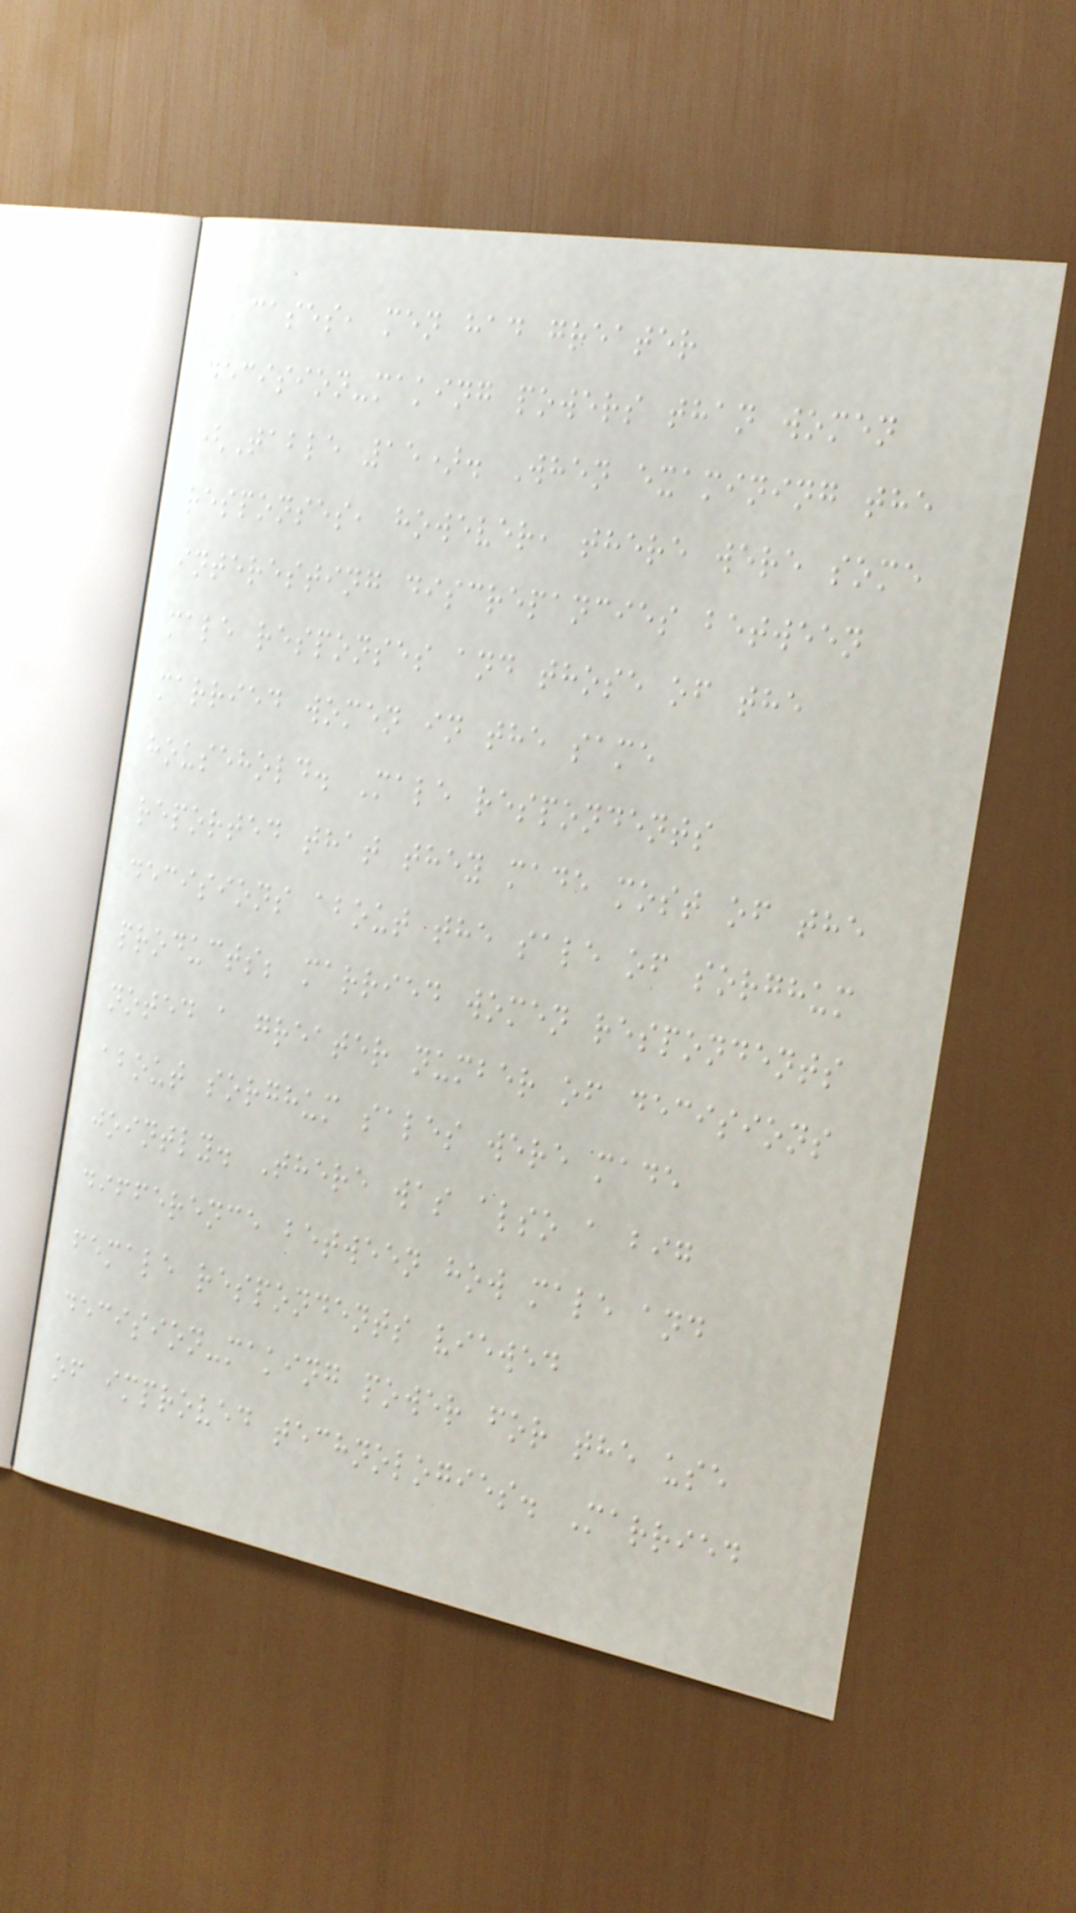cases, men had greater
decision-making powers than women
(Table 15). When examining the
responses, however, there were some
interesting discrepancies between
male responses and those of the
married women in the same
household. Male respondents
reported that they made most of the
decisions about the sale of sorghum
products; married women respondents
noted a greater number of decisions
about sorghum sales were made
jointly. There was also a big
difference between how male and
female respondents viewed
decision-making power for the use
of improved technologies. Married
